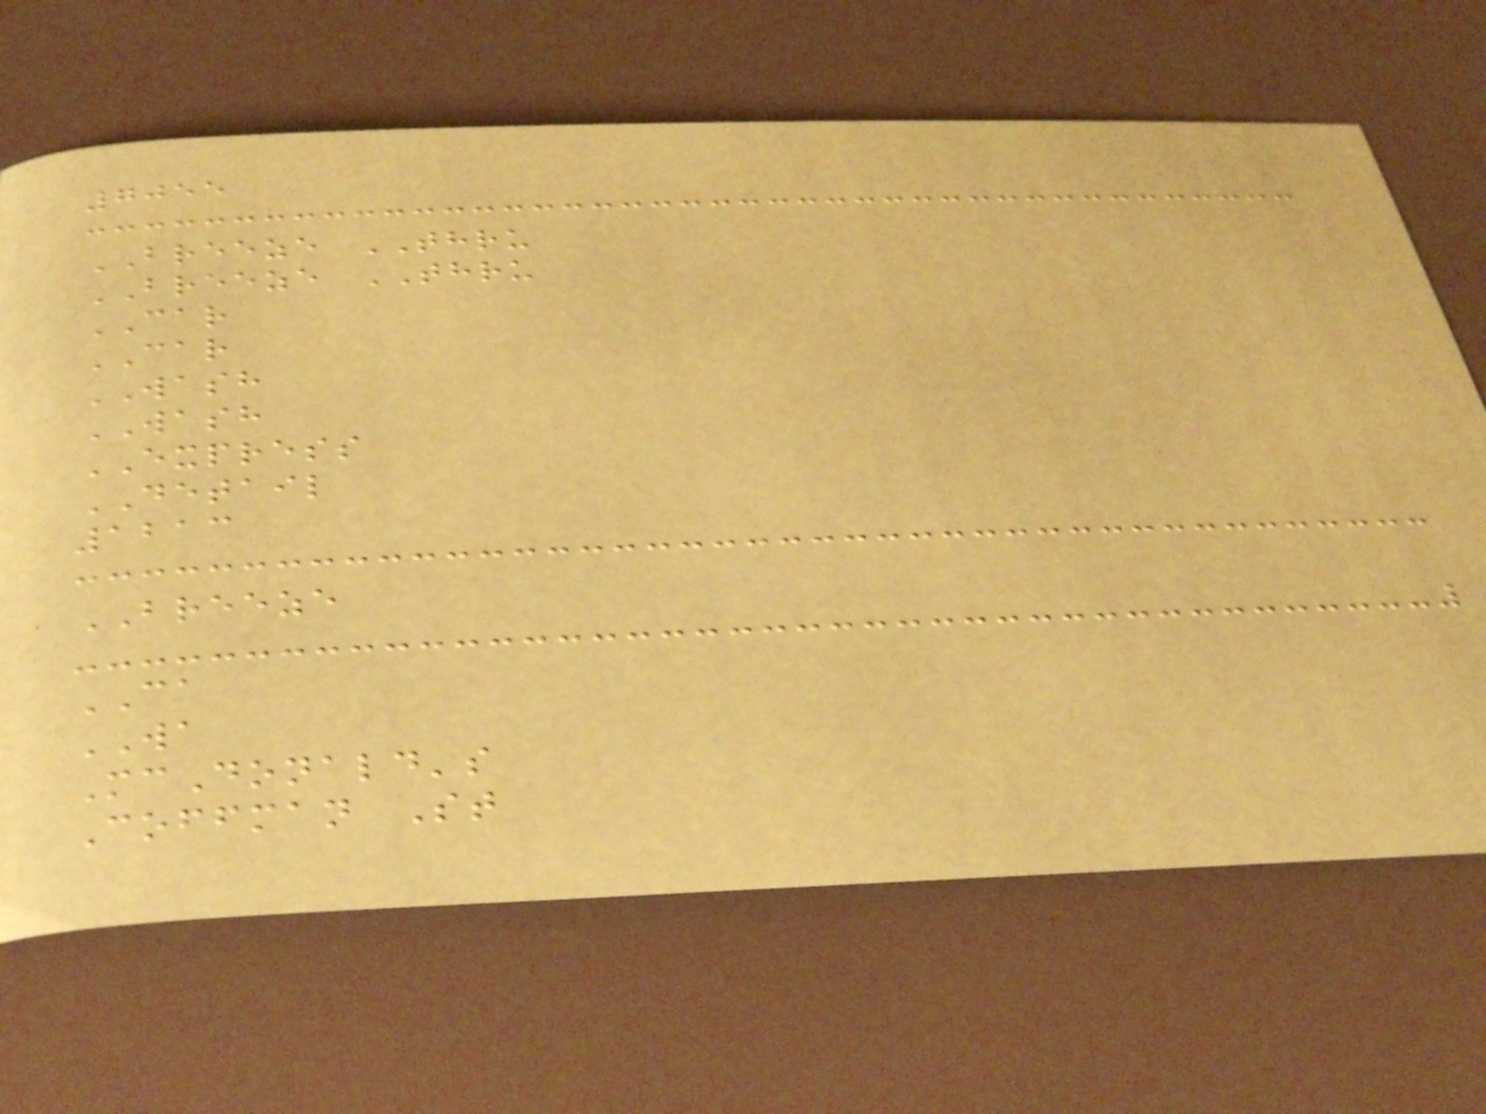7055
BREEZE THRU
BREEZE THRU
CAR
CAR
WASH
WASH
EXPRESS
DETAIL
1213
BREEZE
CA
WA
McDonald's
Coffman St
